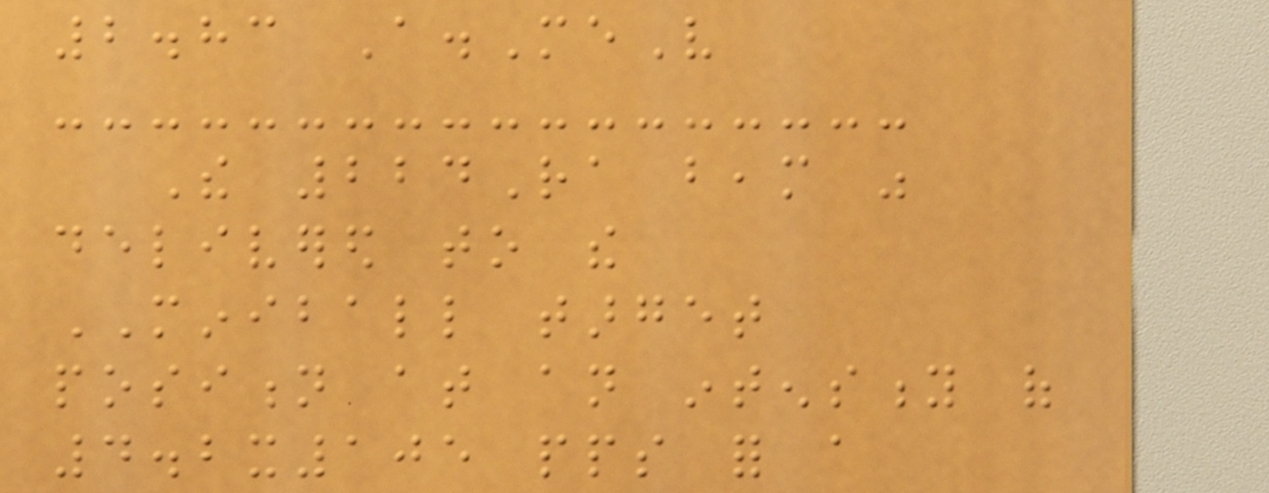2.83 A.MeV
The 224Ra beam was
delivered to the
MINIBALL target
position at an intensity of
4.2x105 pps for a
